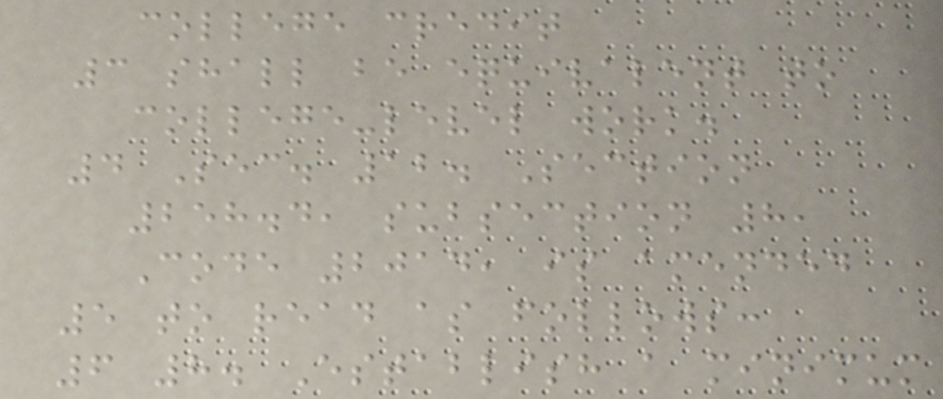college credit
3 shall be equivalent to
college-level work.
4 Sec. 12. Section
258.4, subsection 8,
Code 2014, is amended
5 to read as follows:
6 8. Establish a minimum
